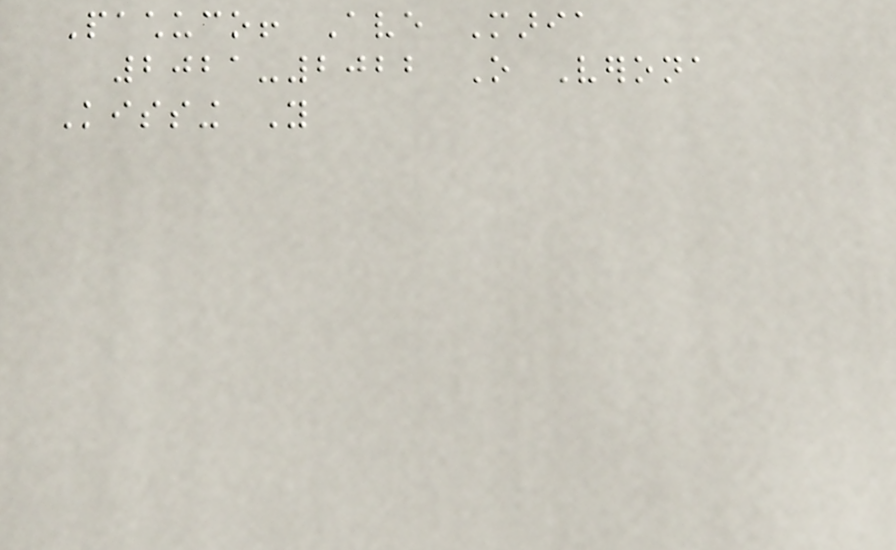Pachuco! Ave Maria
2021-2022 O Verona
Kissing You
